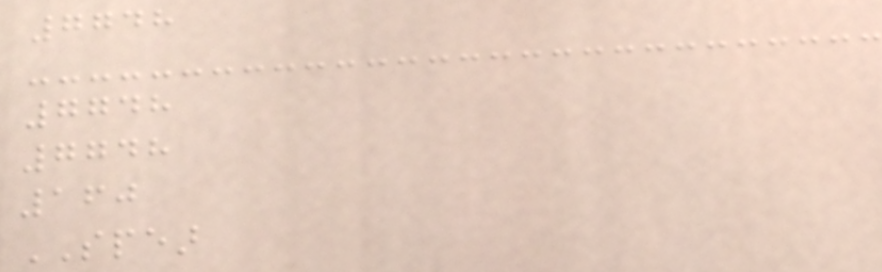7748
7748
7748
160
SPEAR
